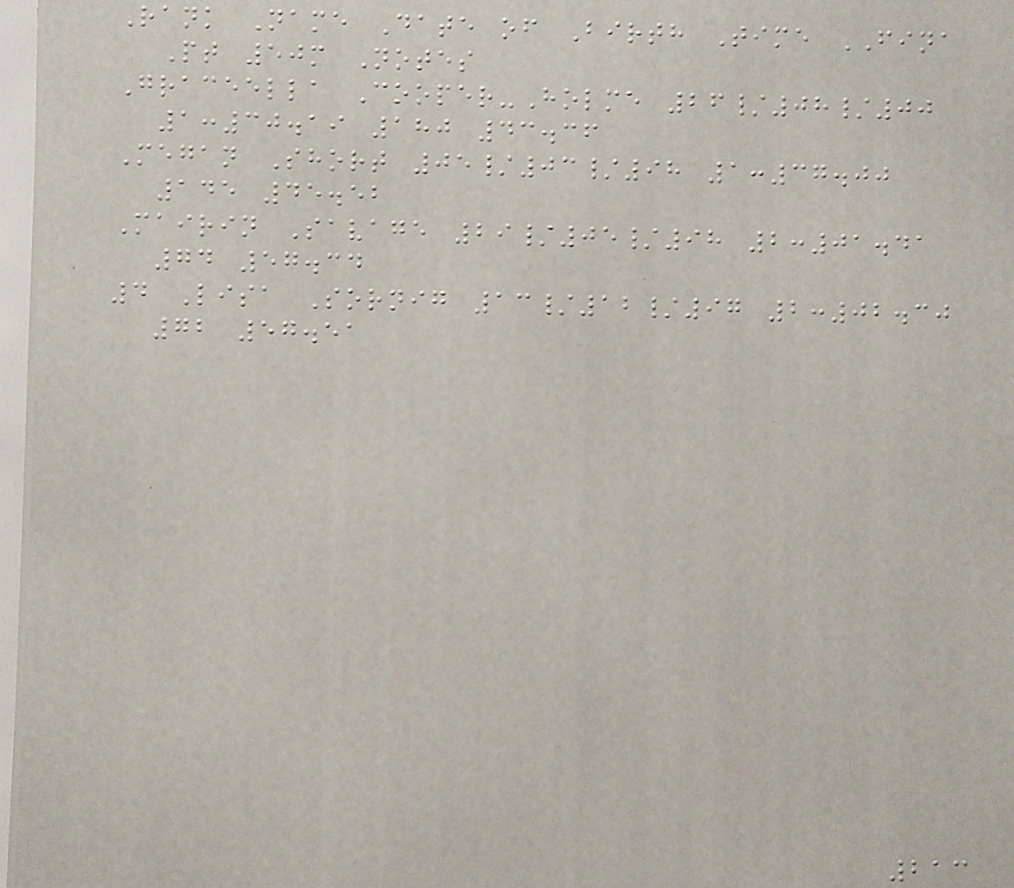Rank Name Date of Birth Time FINA
Pt 50m Notes
Graceella Cooper-Holme 26/08/00
1:30.19 180 43.36
Megan Short 05/03/98 1:37.00
145 45.52
Mairin Savage 29/05/98 2:01.41
74 57.34
4 Lisa Sornig 13/12/97 2:02.30
72 57.51
213
